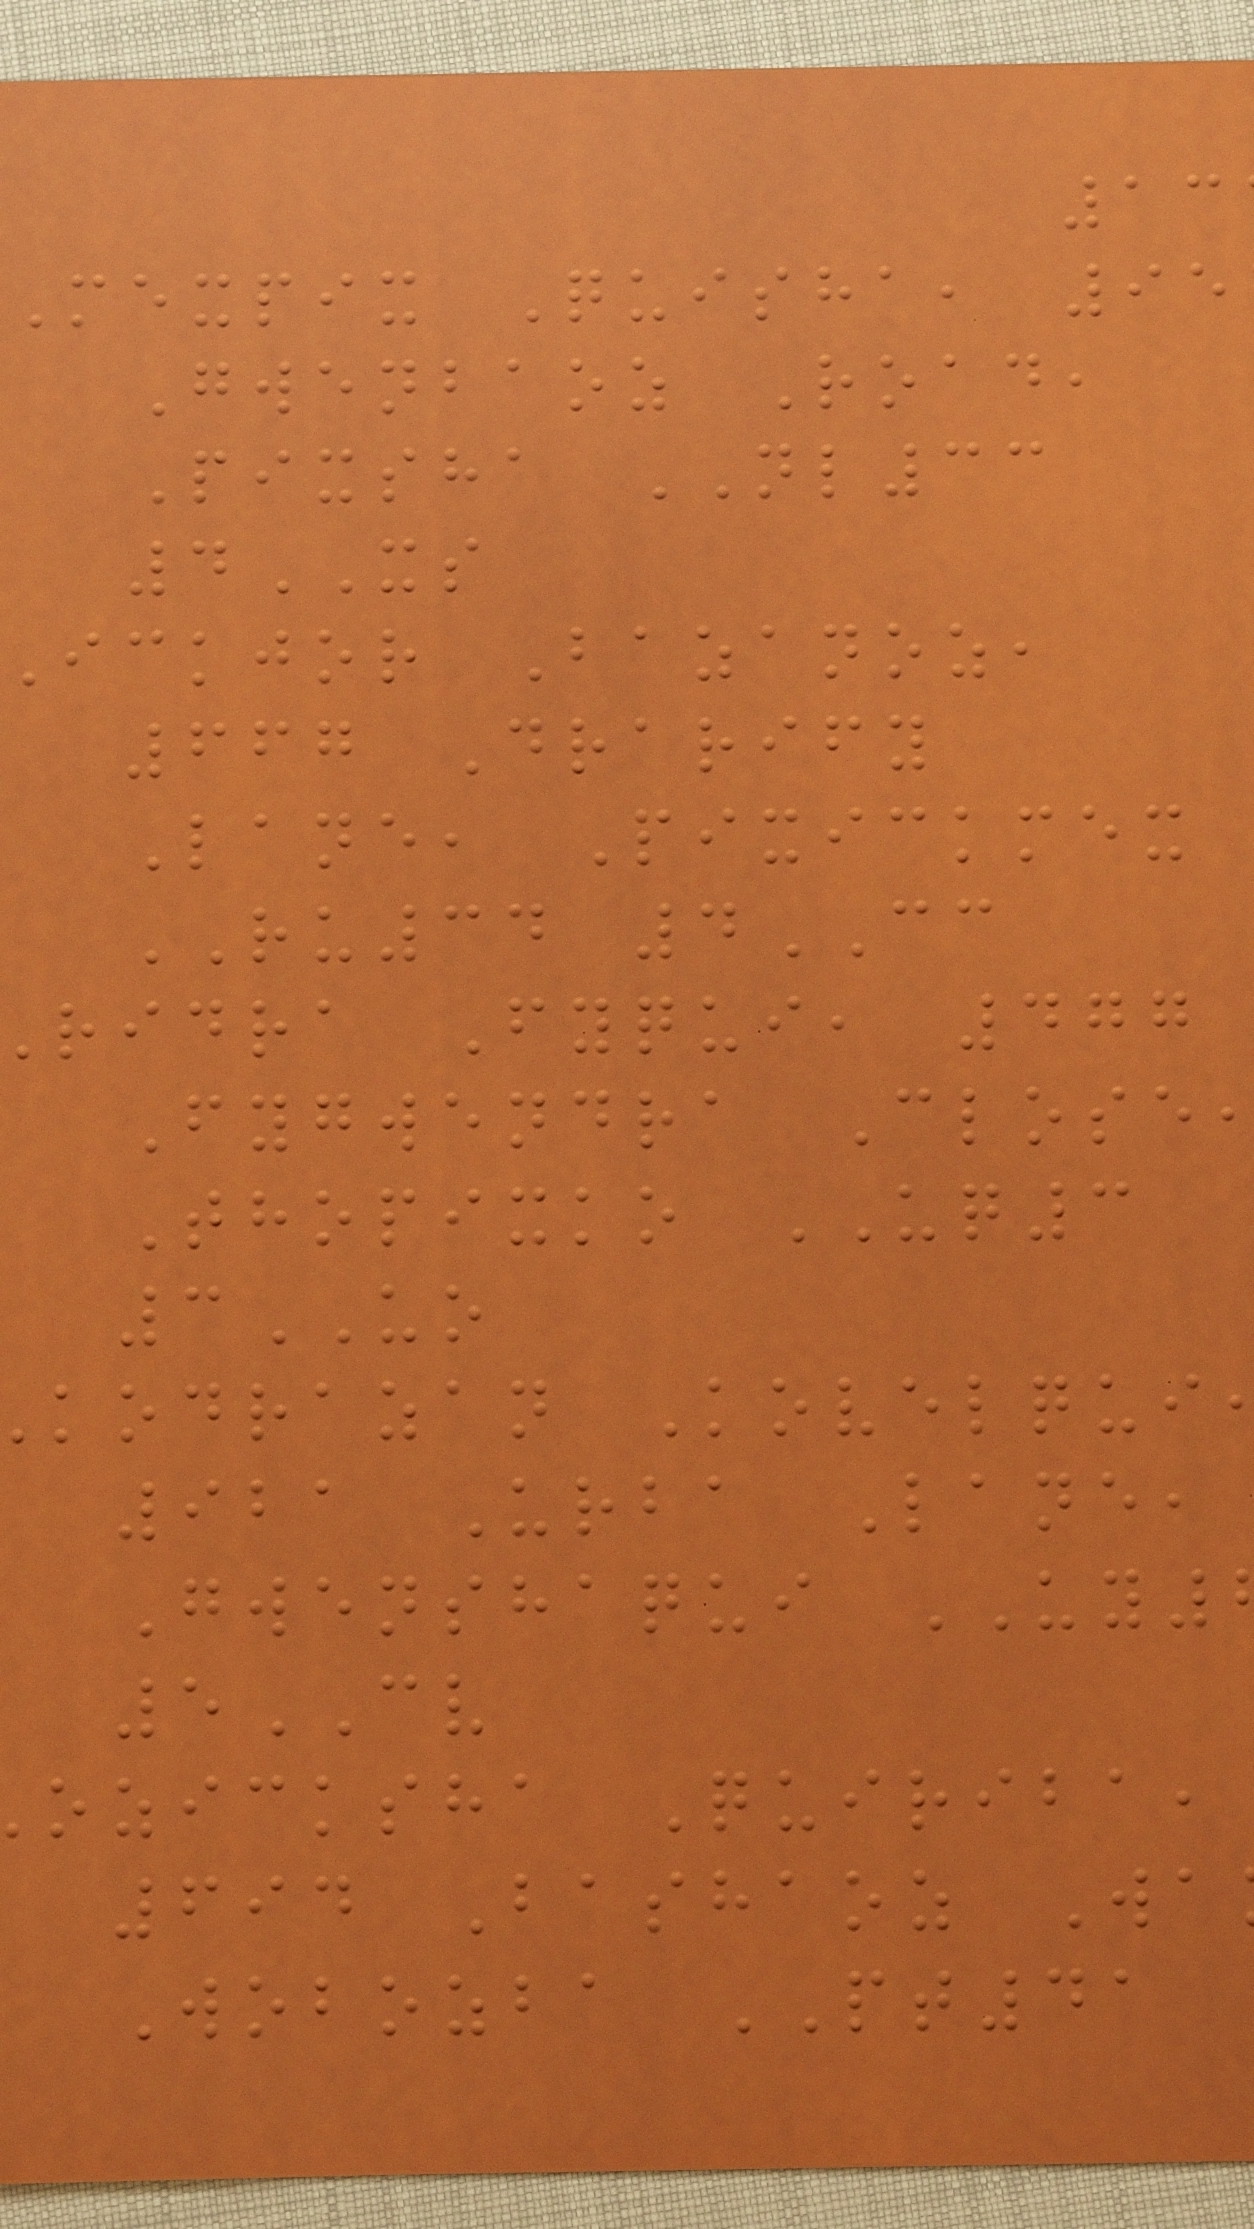Mexpix Quisha, 95
Gwenbaoz Road,
Pixsha NL33
4XS
ickjor Bazanoz,
667 Drarify
Lane, Pixickmex
RU34 4CC
ridra Fyqui, 477
Fygwendra Close
Thopixko UQ3
3UO
kodrazan Kovelqui
921 Urba Lane,
Gwenshaqui UY
5CV
ozicksha Quiriba,
694 Bashaoz Wa
Wobozba PT41
